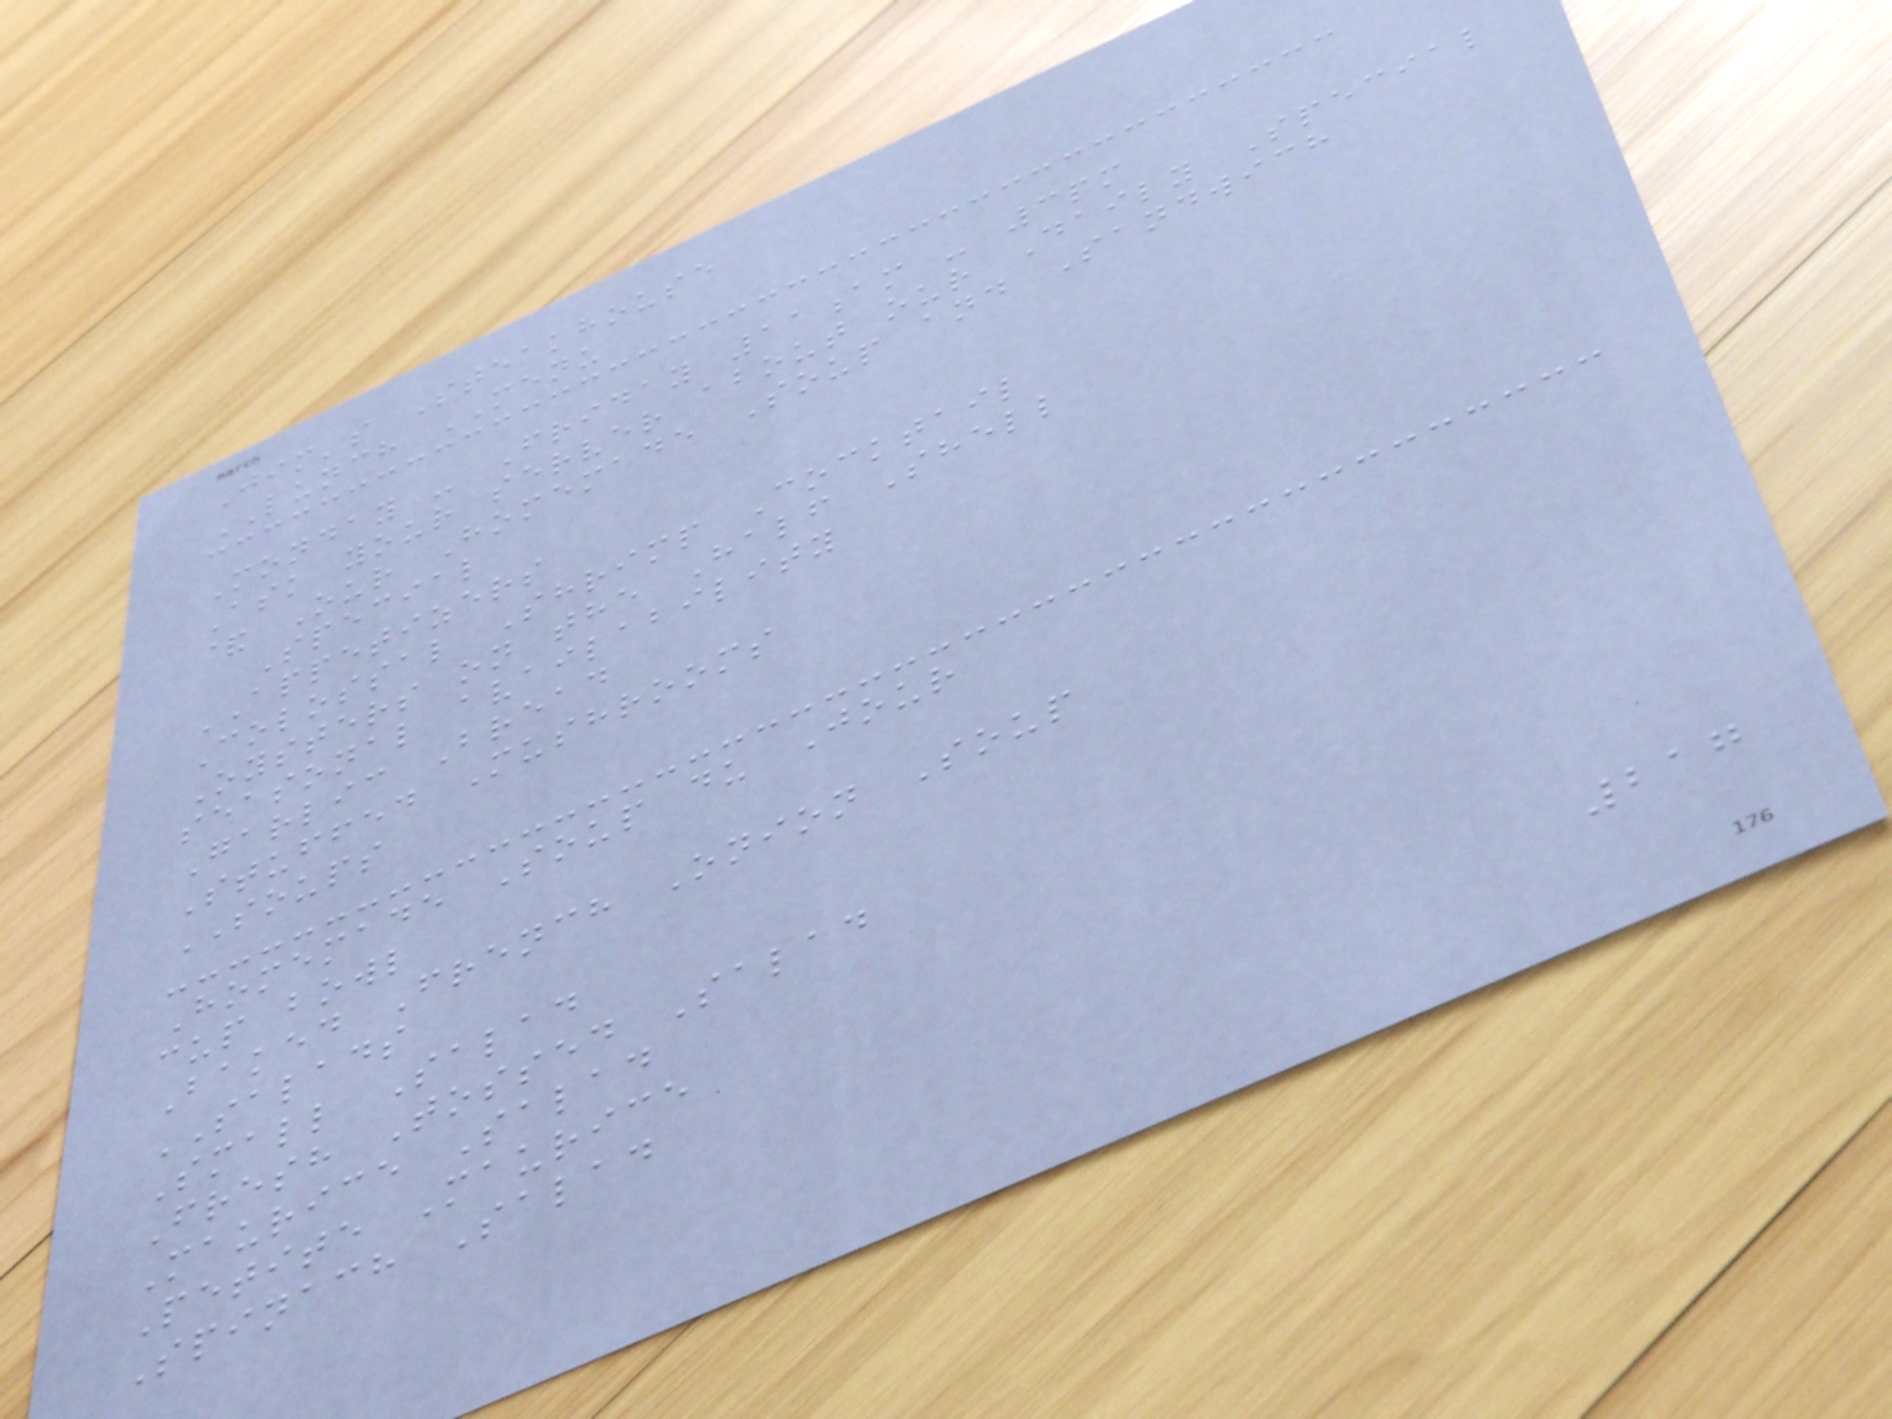Jim's Steakhouse
LUNCH MENU
Monday - Friday 11am - 3pm
Ask your server about our Daily Special
& Our Homemade Soup and Sandwich
Special
APPETIZERS
Colossal Shrimp Cocktail
Oysters on the Half Shell
seasonal availability
Garlic Bread
Stuffed Mushrooms
SOUPS
Homemade Soup du Jour
cup bowl
Baked French Onion Soup
SALADS
Small Salad
Fresh Tossed Salad
Maurice Salad
Petite Maurice
Spinach Salad
217
